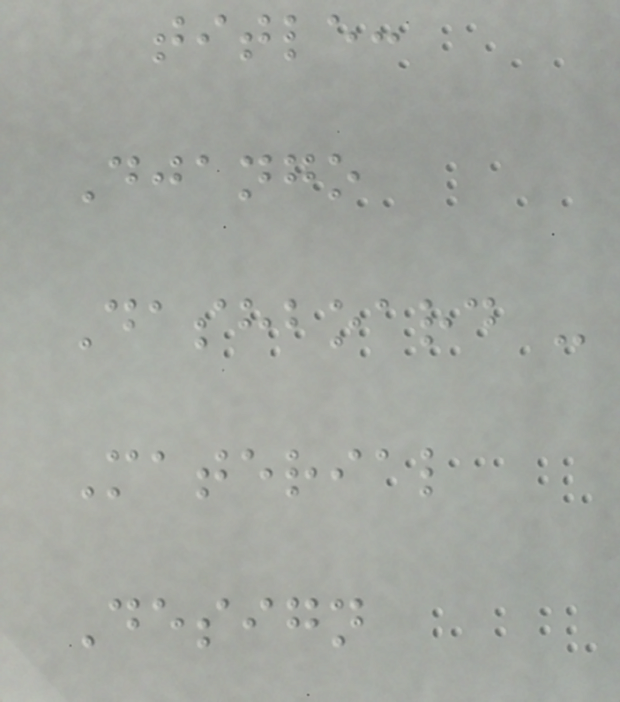title:
Django
Dashboard -
Material
Design
